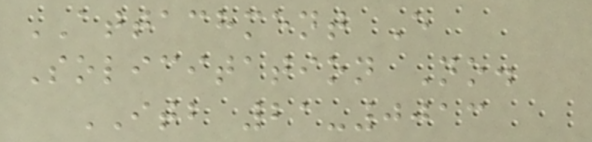ATTACHMENT E
Solicitation No.
ITB 21-0013
